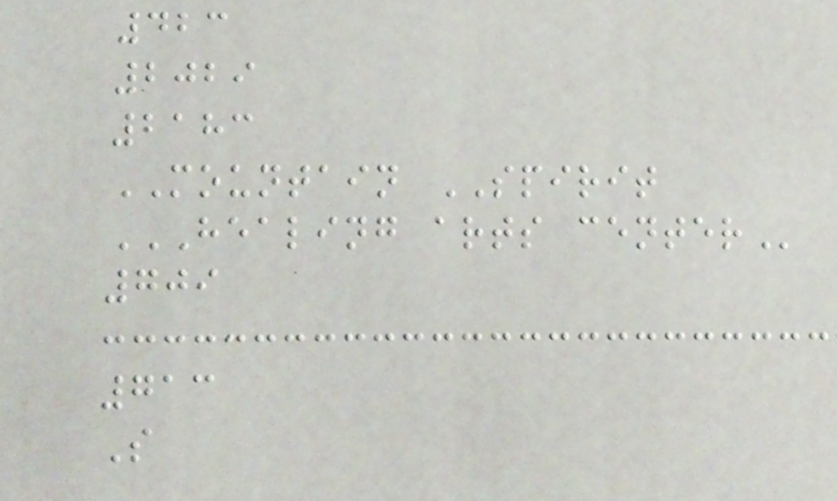423
2029
2183
MOUNTAIN SPIRIT
HEALING ARTS CENTER
709
713
S
